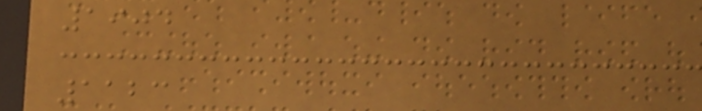1904
1123
